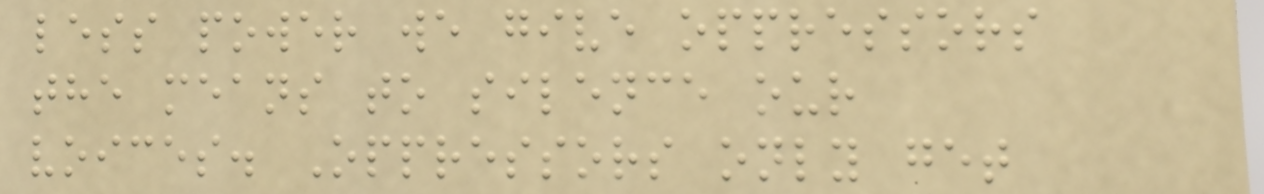less power we give oppressors
the means to silence our
voices. Oppressors only get
